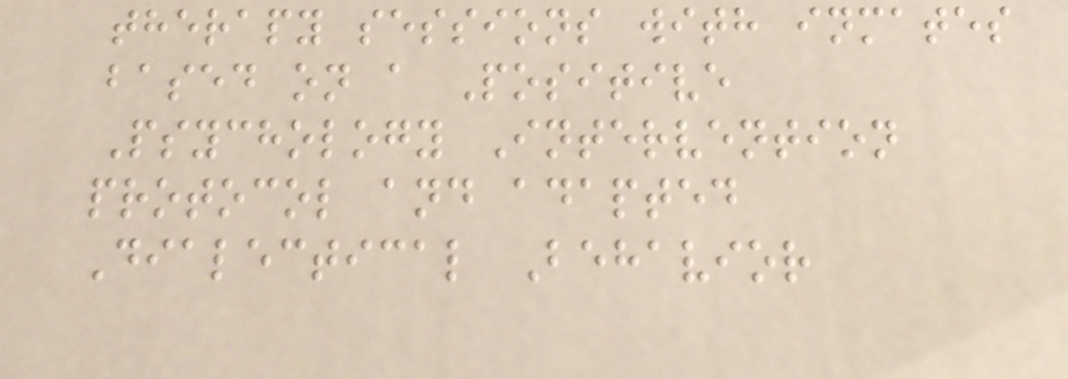therapy sessions with inmates
based on a Positive
Psychology Intervention
protocol and adapted
Dialectical Behavior
